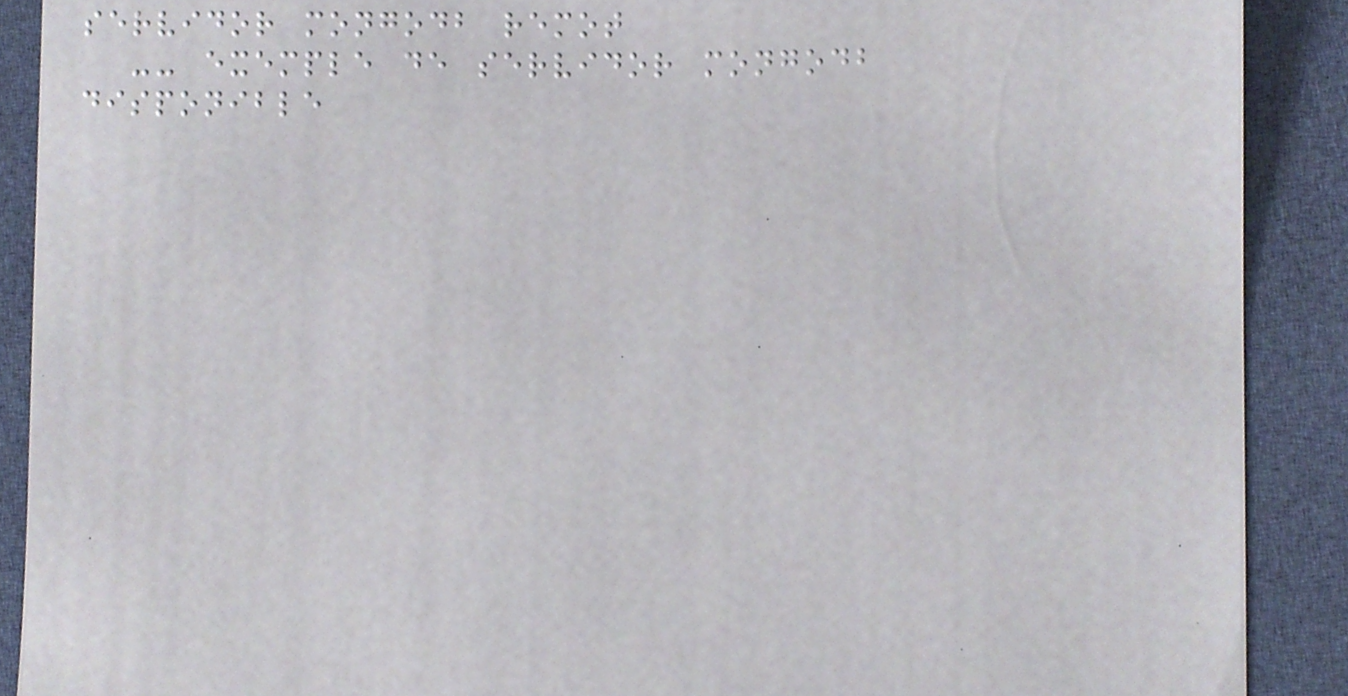servidor mongodb remot
-- exemple de servidor mongodb
disponible
